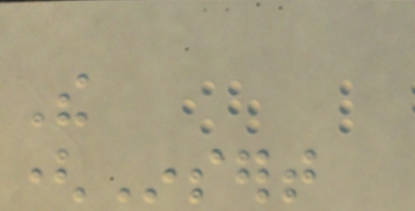The
(Insert
